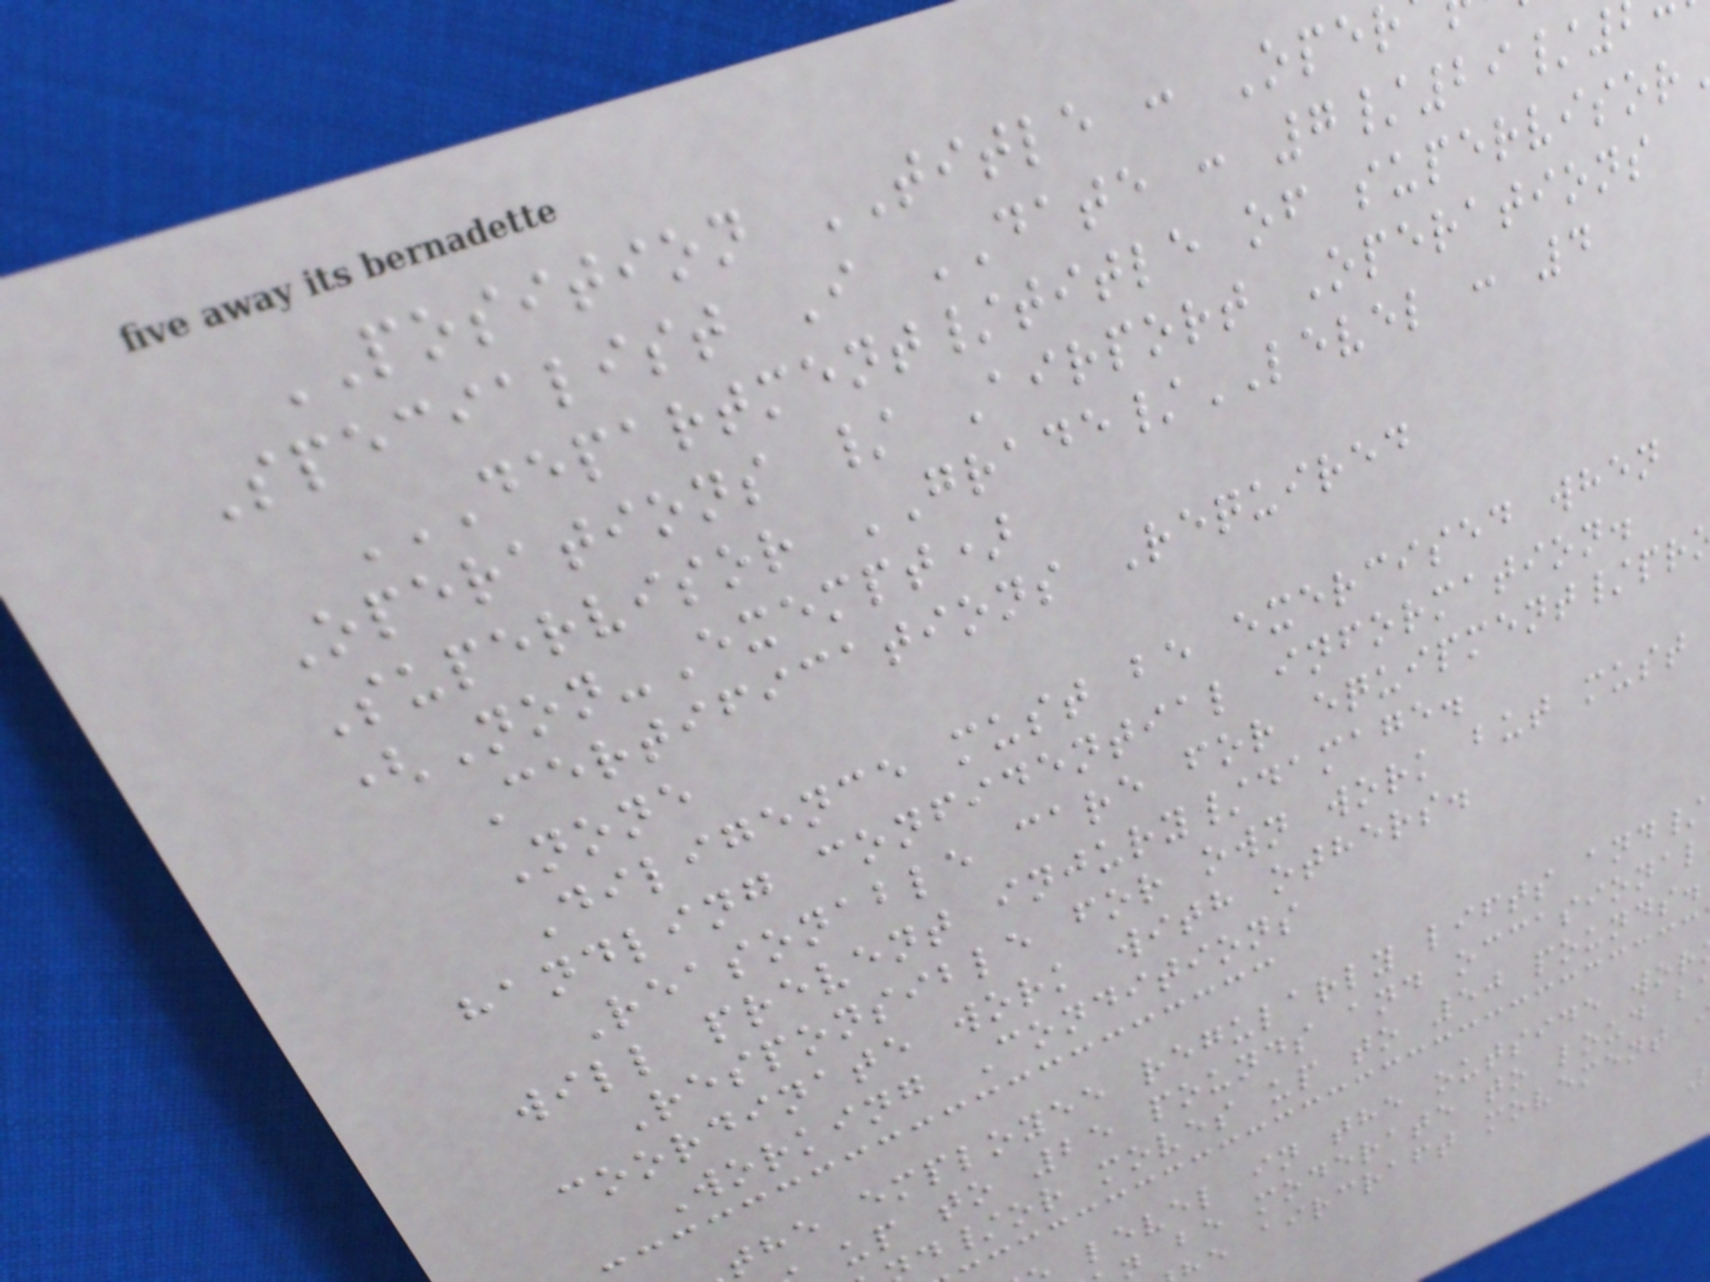POSITION TITLE : Ope
Specialist I DATE : 7/29/
Operations / Airport Operations
Supervisor GRADE/LEVEL : 4
(Non-Exempt)
Certifications Required
None
Diligence must be exercised when
handling confidential information.
Reasonable care for equipment/pr
will prevent injury/damage.
Responsible for own work but must
coordinate work with others.
Working Conditions
the employee regularly lifts and/
up to 25 pounds and occasional
d/or moves up to 50 pounds.
level in the outside wor
n be moderate to loud b
e aircraft movement
